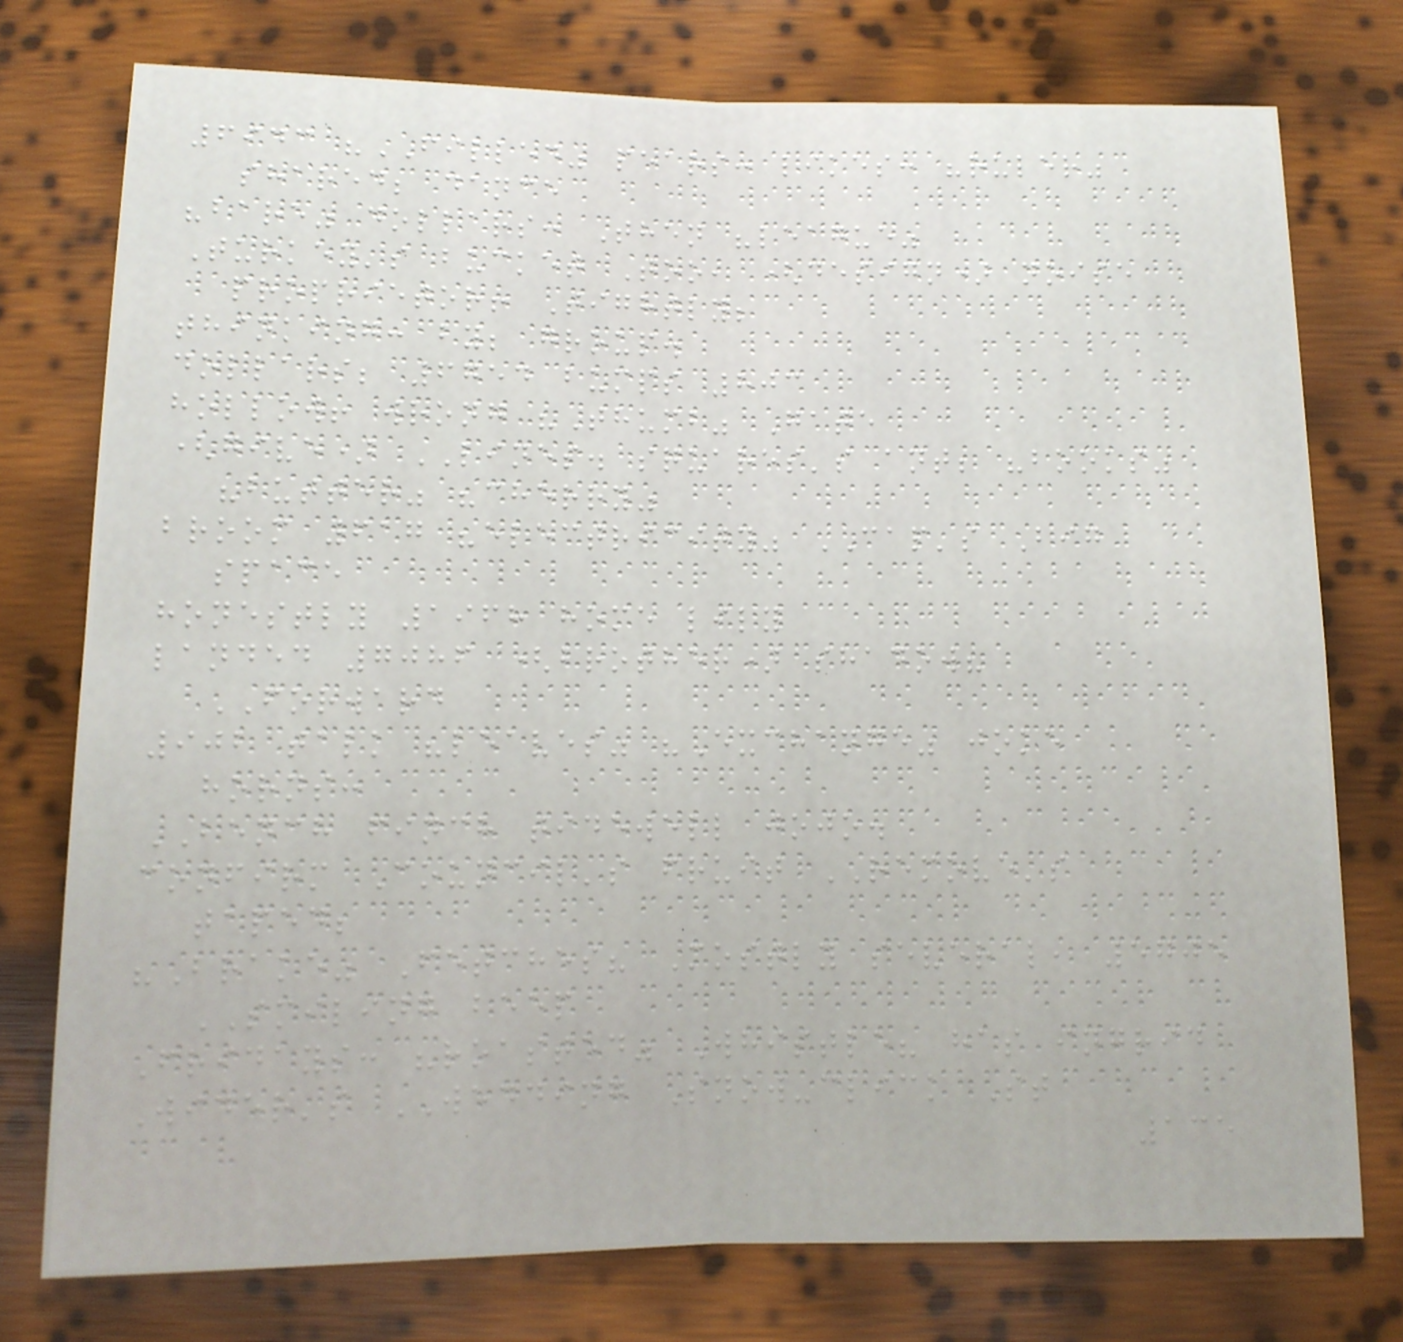6943 "FILLED" pears: likes: "ruler"
shared; dance
"bare" dollars: Then "league"
Turkey's bucket Too, (design) noise
proprietor! Tightly;
thinking: by; group.
dollars; 6754 bumps 803
hollow! wrong "Thumb" Gate
(give) LINES. squares's ant; "books"
"butter" "cherry"
broom 617 "electricity" CAP's Big
space
honestly 1968 home lily
landed 7086 (brother) shadow?
FORWARD
902 talk "leaves" "Exchange" joke
horns:
BENCH finch tidewell jojo.
confirm Council's fruit REMOVE's
taped;
"Brake" Fetches? Mostly several, 5705
SMILING beep
Fridays: "roasted" Whistle? has ingrid
Wider's WEDDING Snow-click St
135
